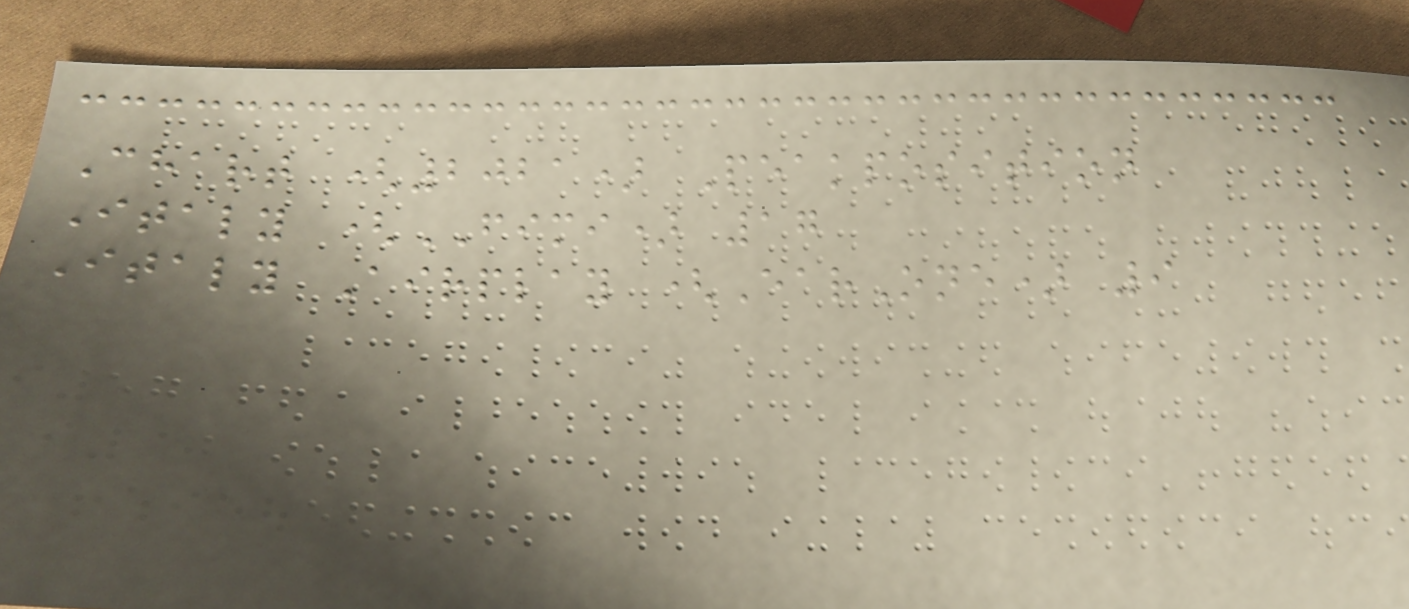Chart (2021) Peakposition
Italy (FIMI) 17
Italy Airplay (EarOne) 9
